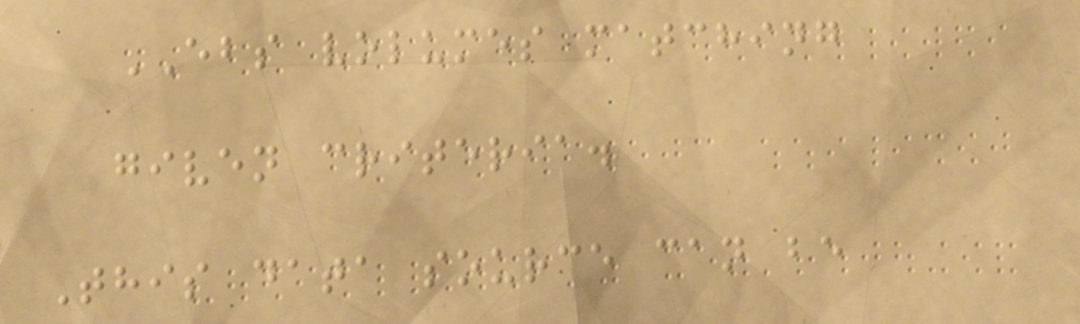EBS volumes matching
given criteria.
This data source can be
